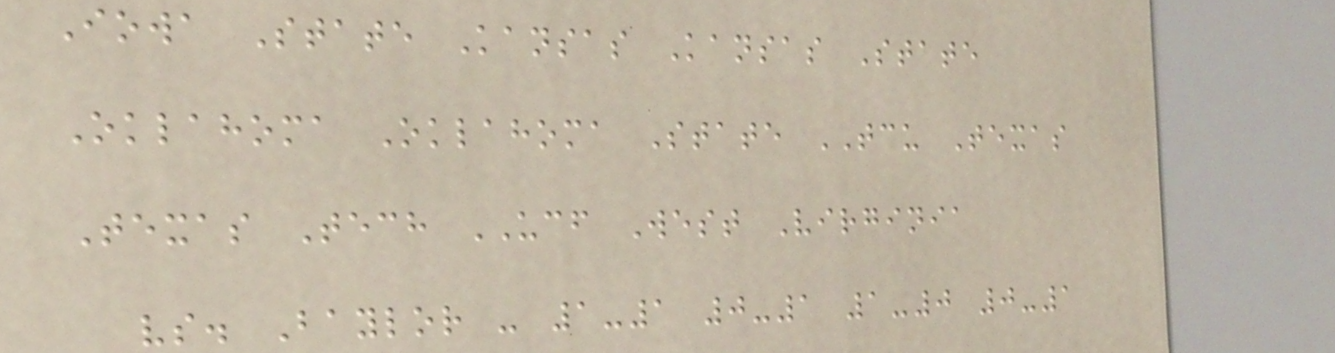Iowa State Kansas Kansas State
Oklahoma Oklahoma State TCU Texas
Texas Tech UCF West Virginia
vs. Baylor - 1-1 0-1 1-0 0-1
